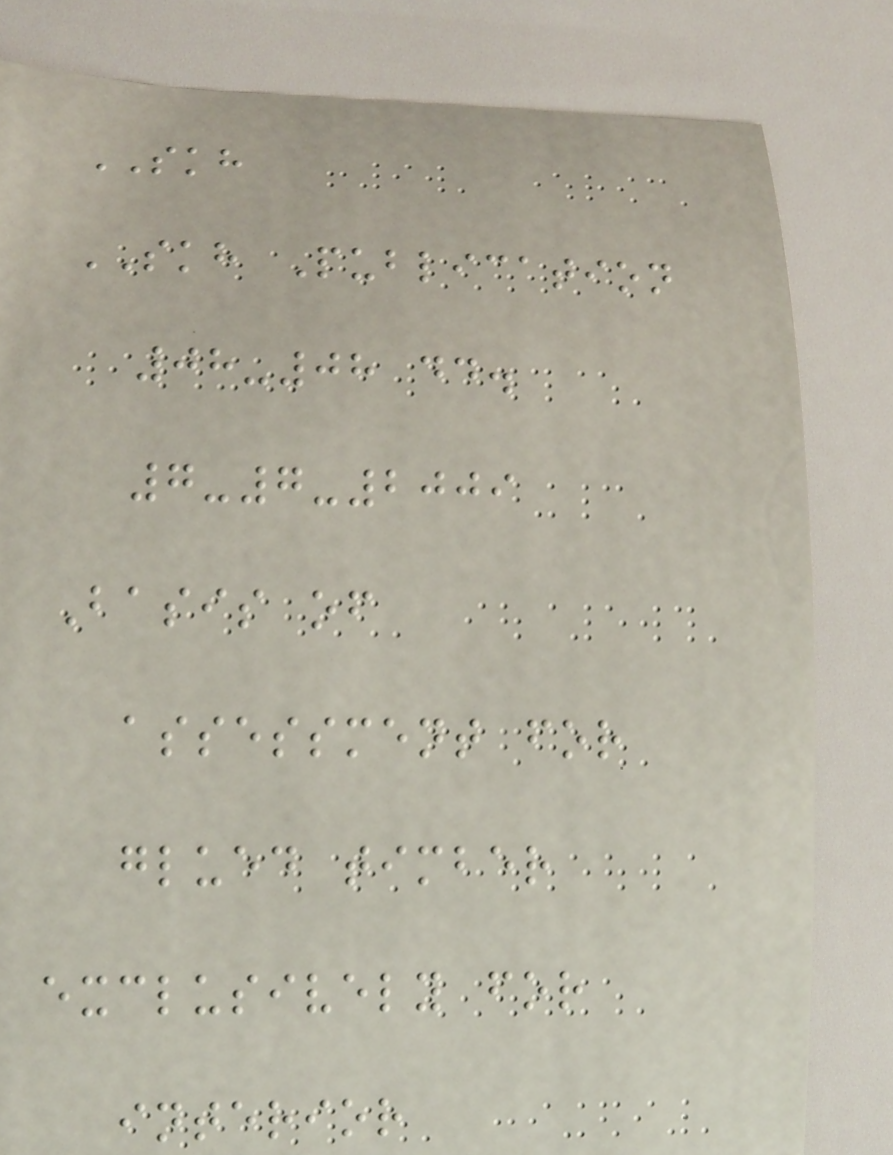SKH
SKH Publication
08-08 dd.
7-7-2009
Basis of
assessment for
glued timber
exclusively for
interior
